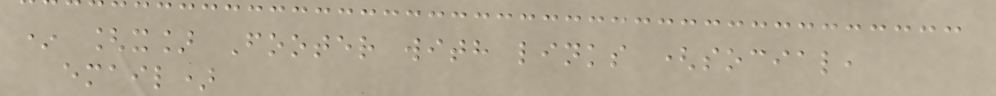* [x] Footer with links (social,
email)
